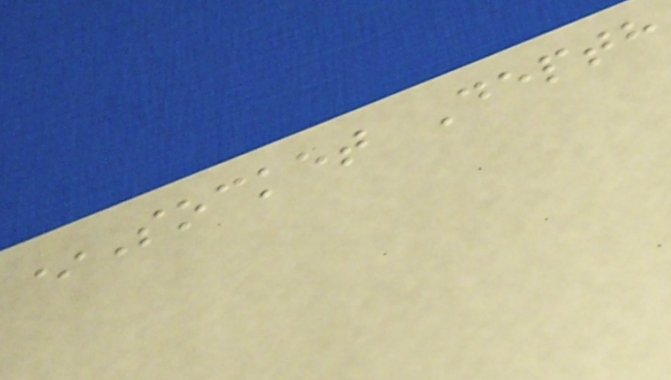*Socket Depth
